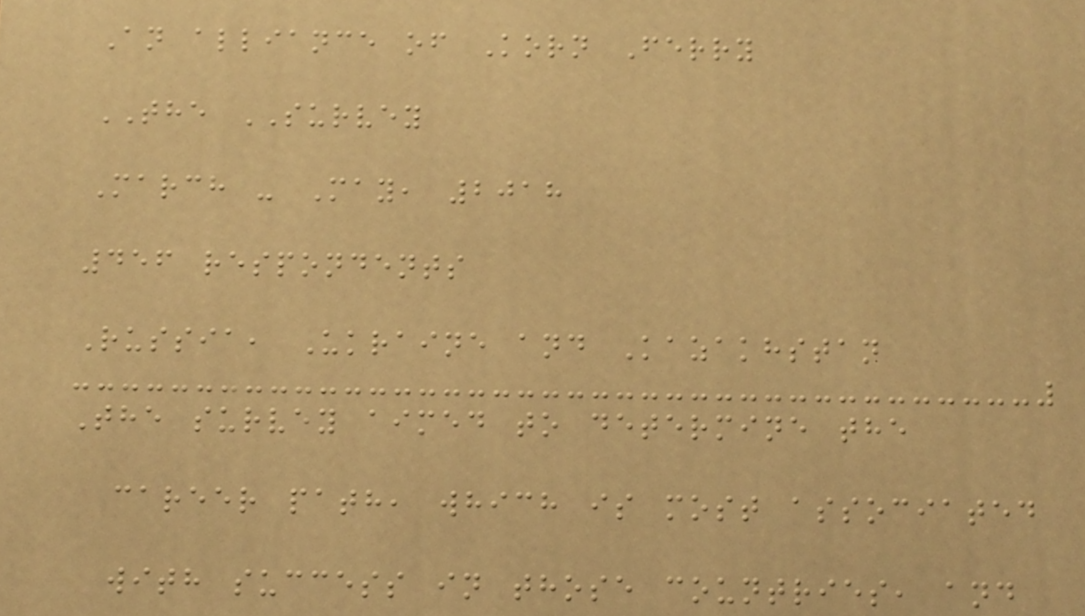An alliance of Korn Ferry
THE SURVEY
March - May, 2018
456 respondents
Russia, Ukraine and Kazakhstan
The survey aimed to determine the
career path, which is most associated
with success in those countries, and
